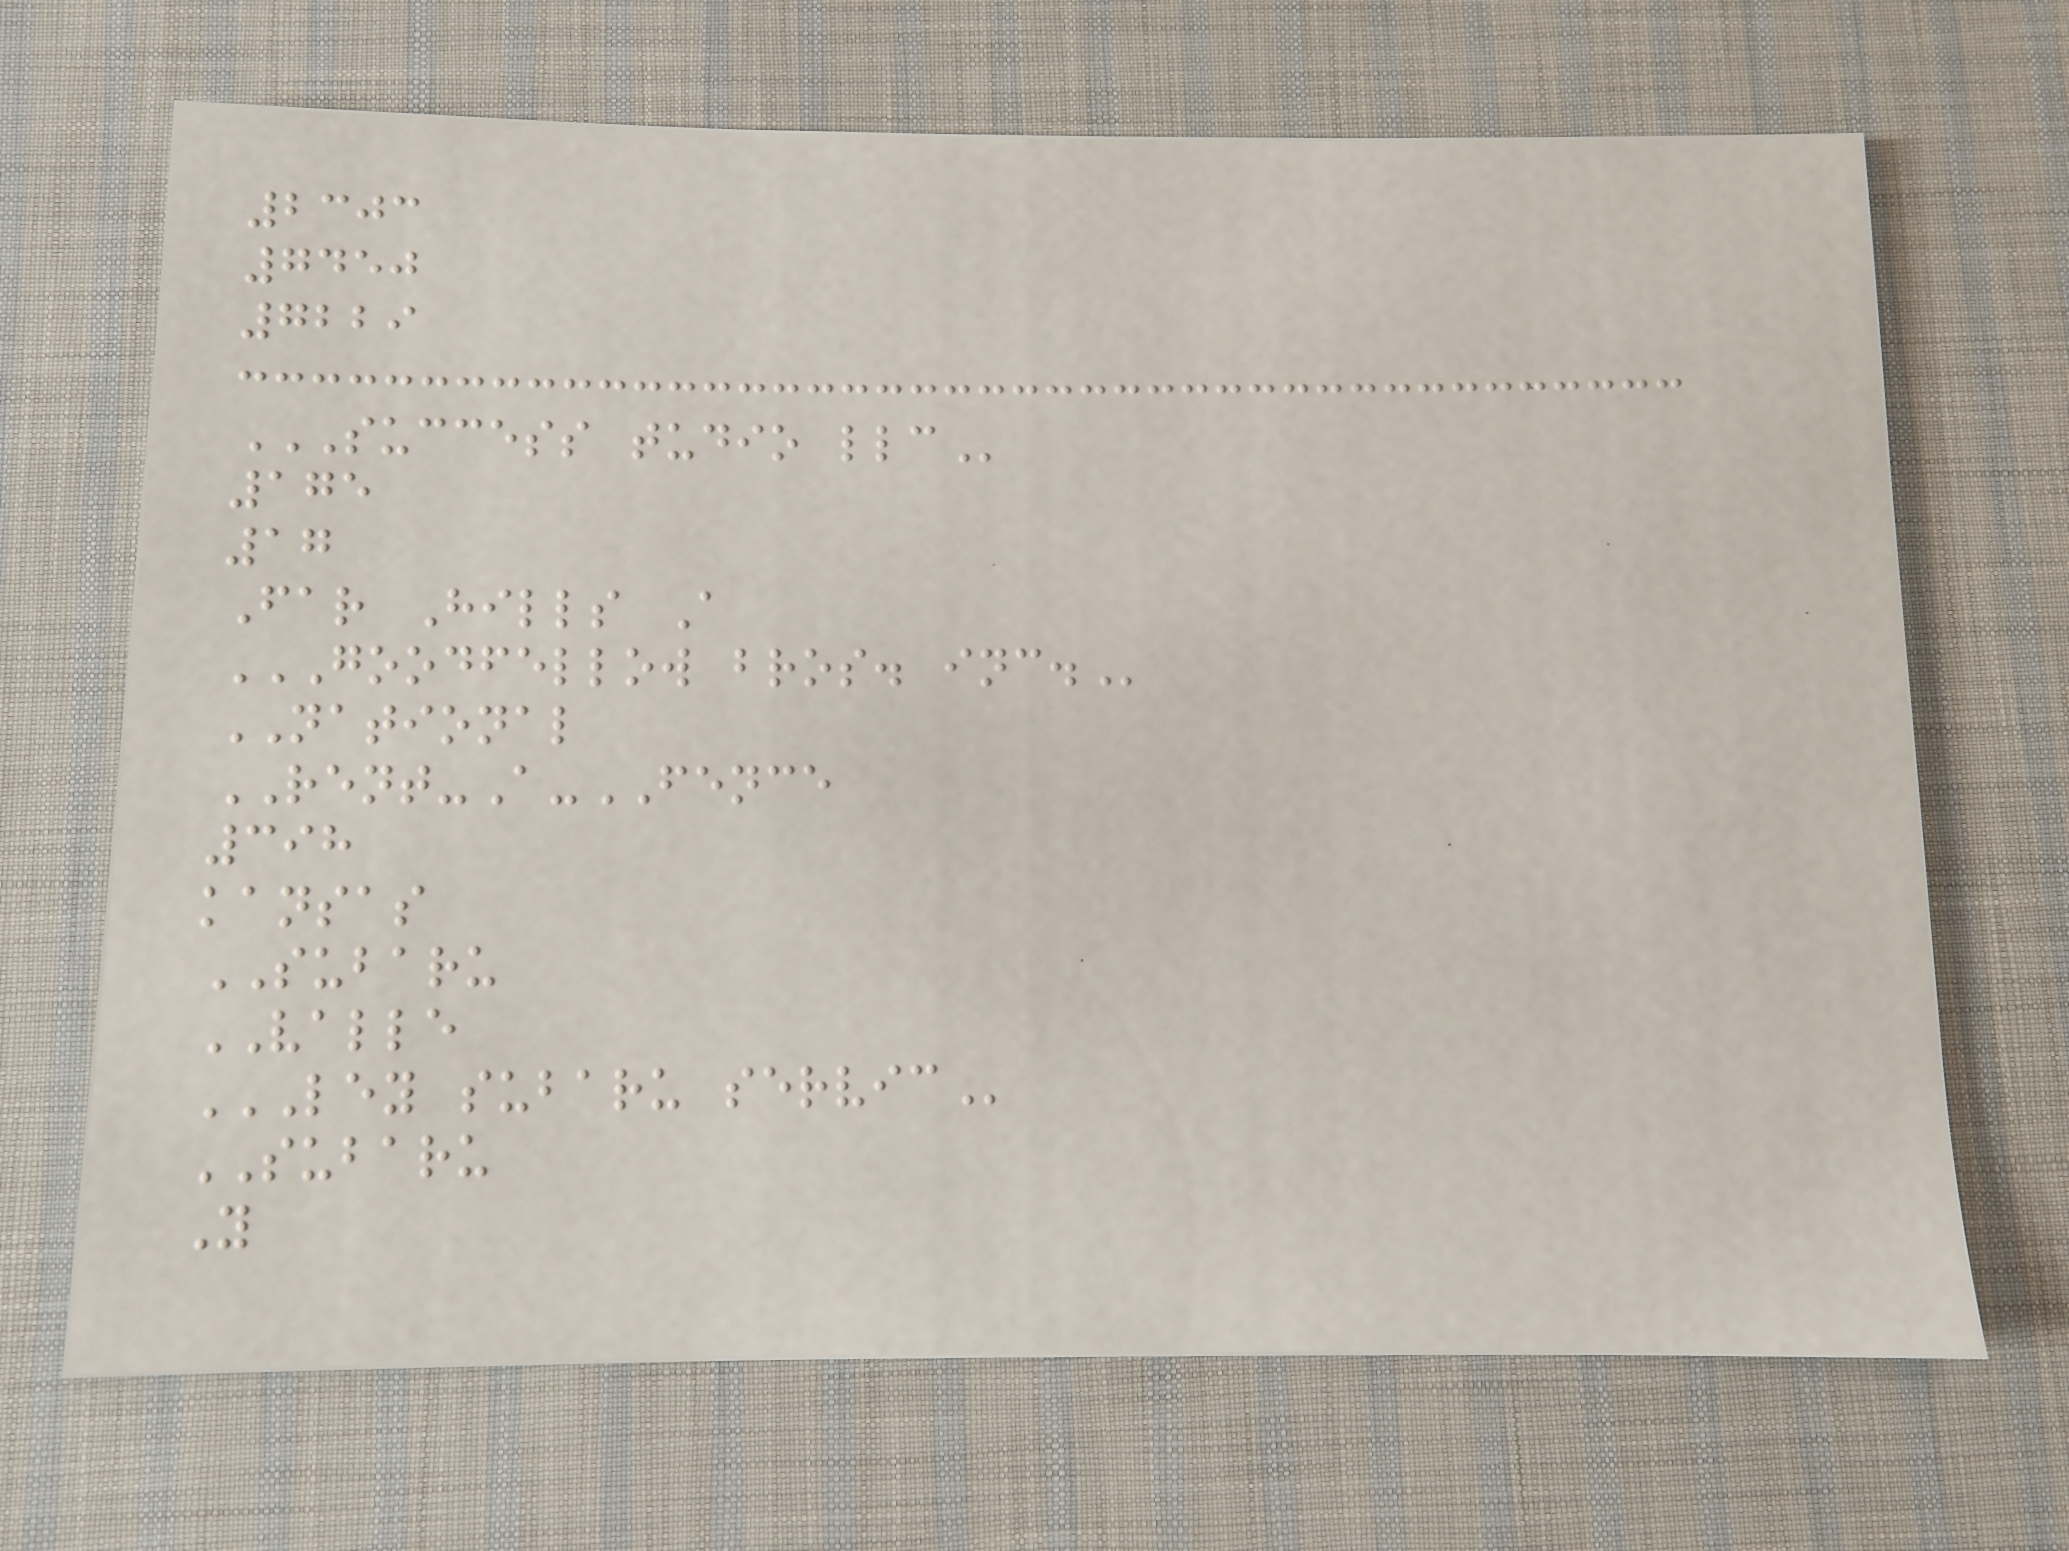2303
7450
7229
SUCCESS TUDIO LLC
175
17
Far Hills A
GOODFELLOW BROS. INC.
NATIONAL
RENT-A-FENCE
398
kansas
SUBARU
VALLE
LEY SUBARU SERVIC
SUBARU
Y
